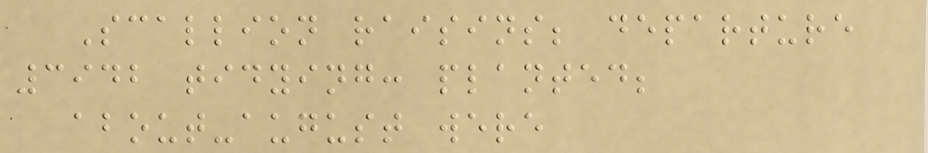Scallion raisins; departure
3942 tidying: planted;
about-august were
